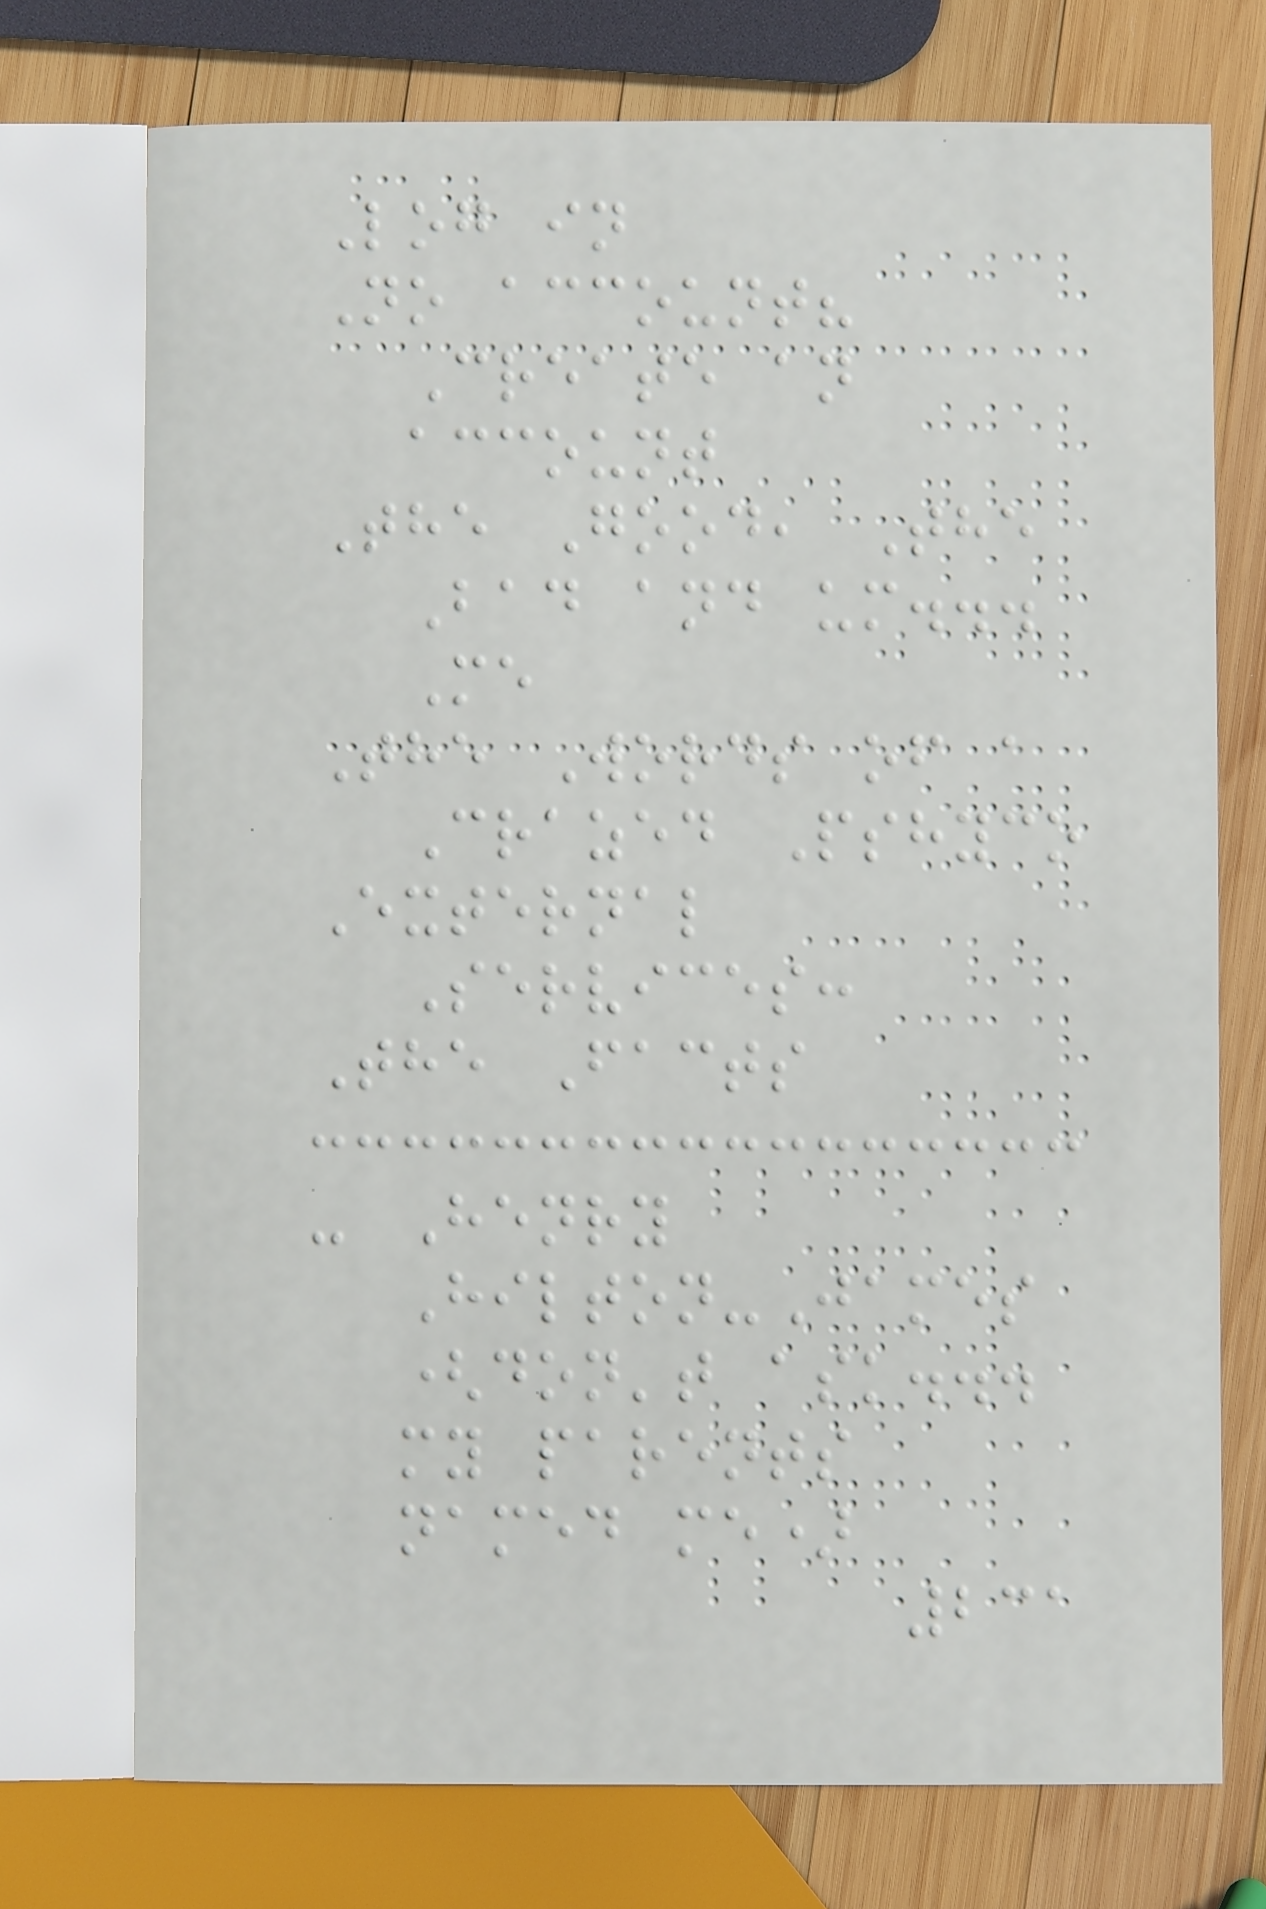Log in
No account?
Create an
account
The Good, The
Bad and um...
Me
The Words of a
Crazed Pshyco
External
Services:
The Facts
- Henry
Hilton-James
(don't ask...
my parents
named me)
231
